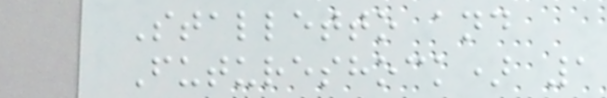Stalletto and
Futureshock) 1
